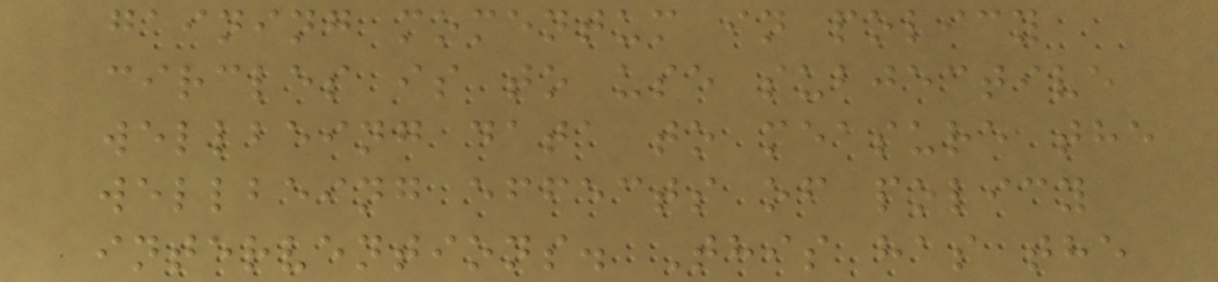gaining momentum in policy
circles is to use subjective
wellbeing data to measure the
wellbeing effects of policy
interventions. This has the
